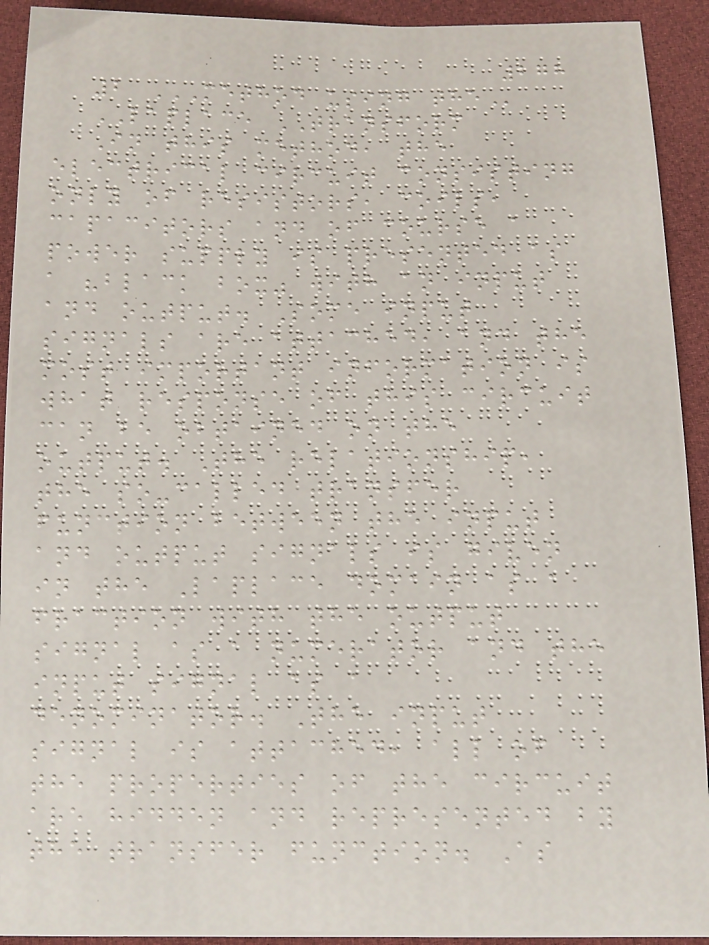278
2 METHOD USING THE
LAPLACE TRANSFORM
In this method, the
electrical circuit consisting
only of resistors, coils,
capacitors and of course a
power supply is presented as
a "black box" with an input
and output. Some input
signals are attached, and the
most important information is
what response of this circuit
can be obtained on the
output. The relationship,
the so-called transfer
function between the input
and output signals is given
in the Laplace domain as a
fraction with the output
signal as a numerator and the
input signal as a
denominator. The input
signal is attached, all of
the properties of the circuit
are hidden and represented by
the transfer function. As
